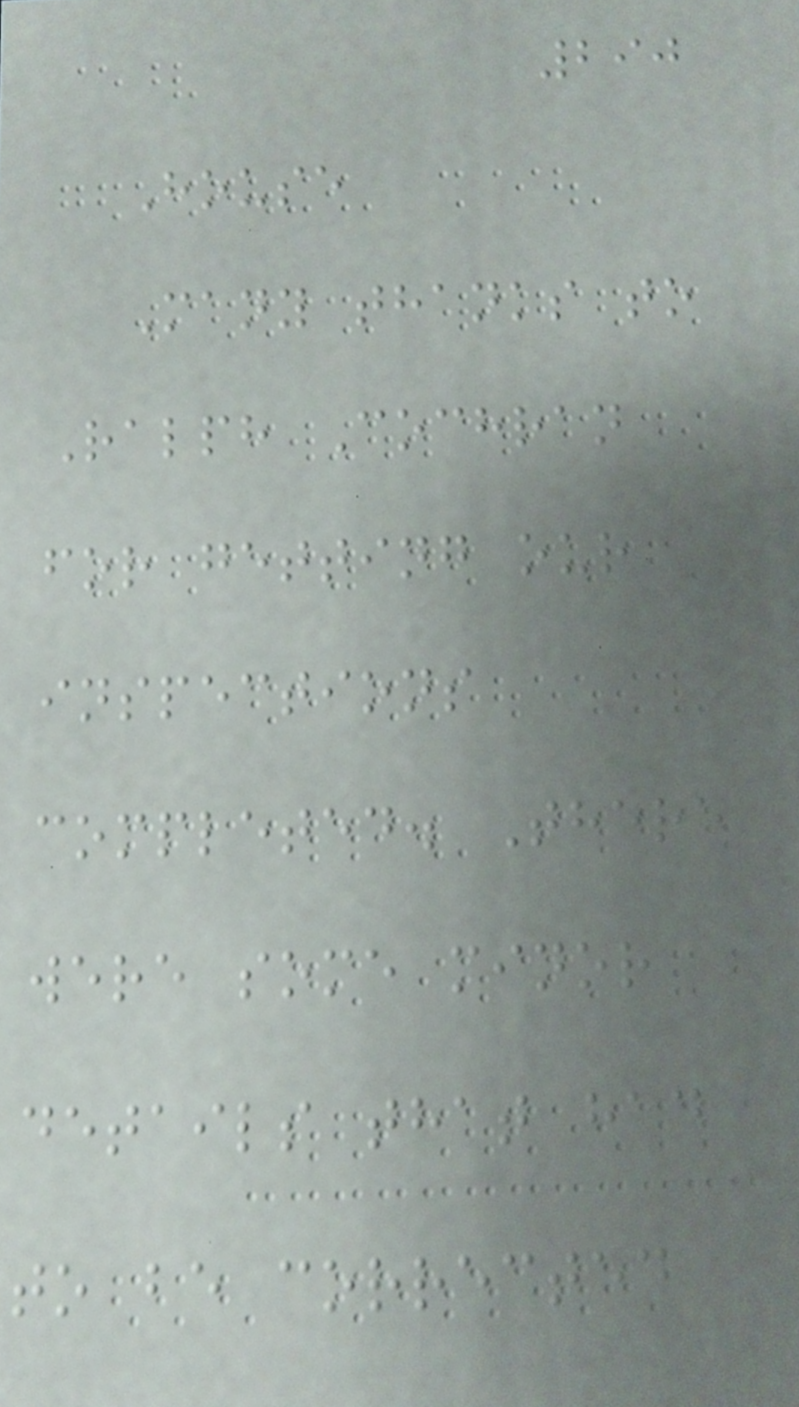290
House
Many thanks to
Ralph Cochran
for getting our
inspections
completed. There
were some minor
details that had
to be corrected
